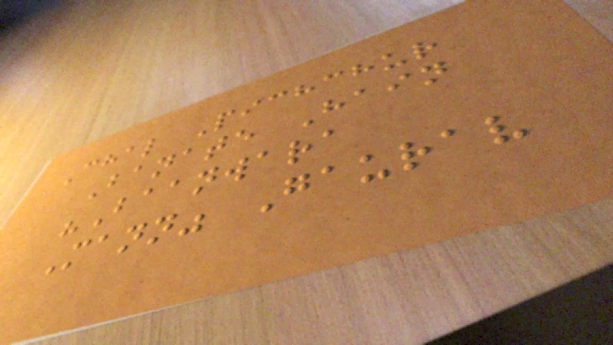Chal Pichchur
Banate Hain
"Baanwara
Mann" Gaurav
